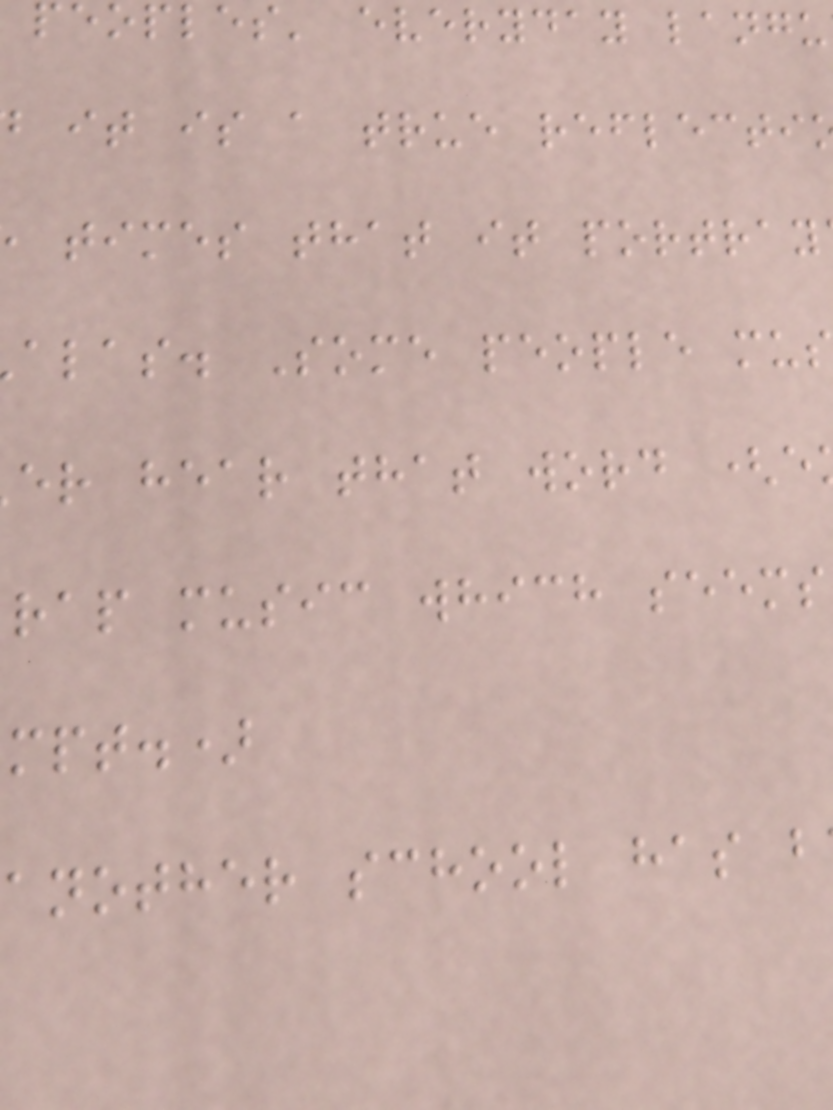eoples' everyday langu
it is a true reflecti
times that it portray
alas. Some people mu
er hear that word (e
rap music which seems
mpt.)
another school has b
